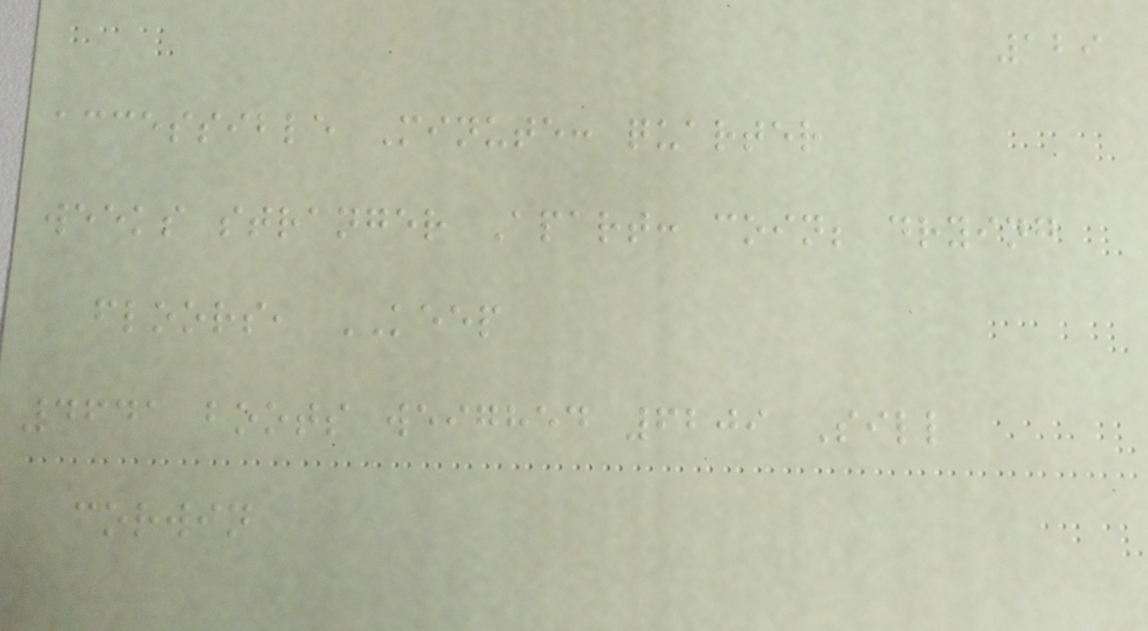129
accessible Minute: quarter
weeks stranger Apart: coin; drying
floors, KEEP
4641 boots weighed 6209 Sill
corwin
